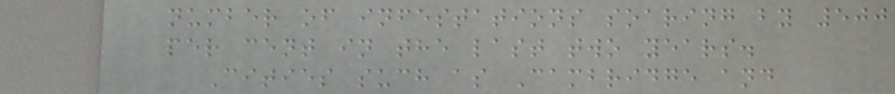number of infestations soaring by 500
per cent in the last two years.
Cities such as Cambridge and
